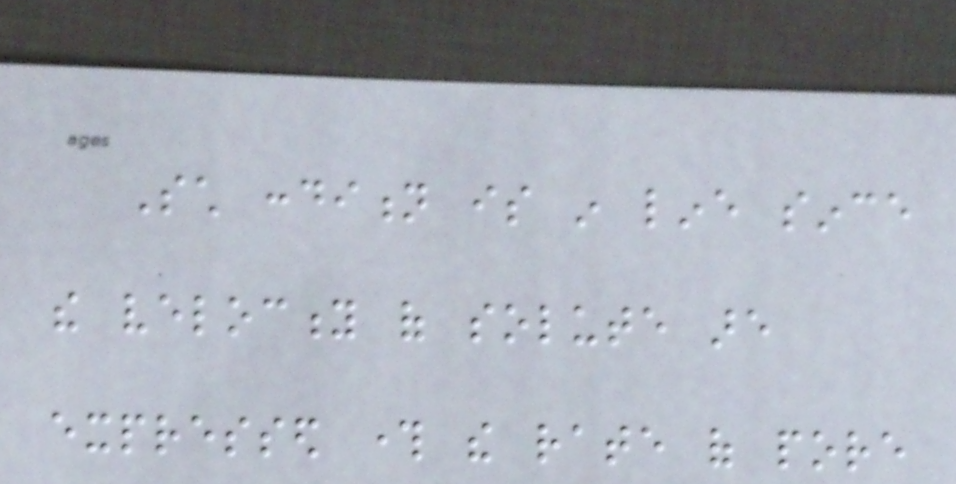Such condition is in line since
the velocity of solute are
expressed through the rate of pore
